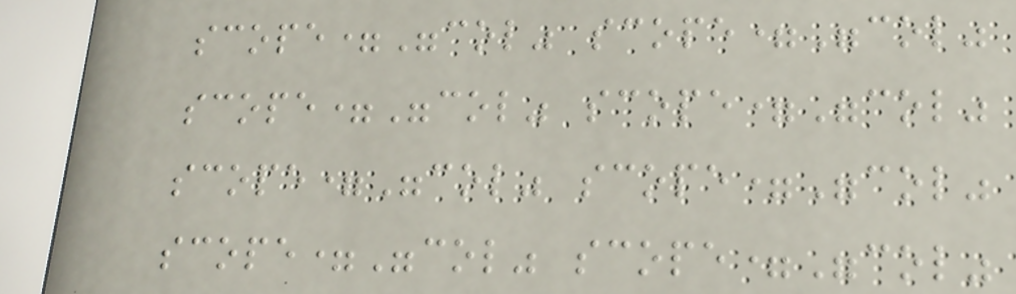scope="col" scope="col"
scope="col" scope="col"
scope="col" scope="col"
scope="col" scope="col"
